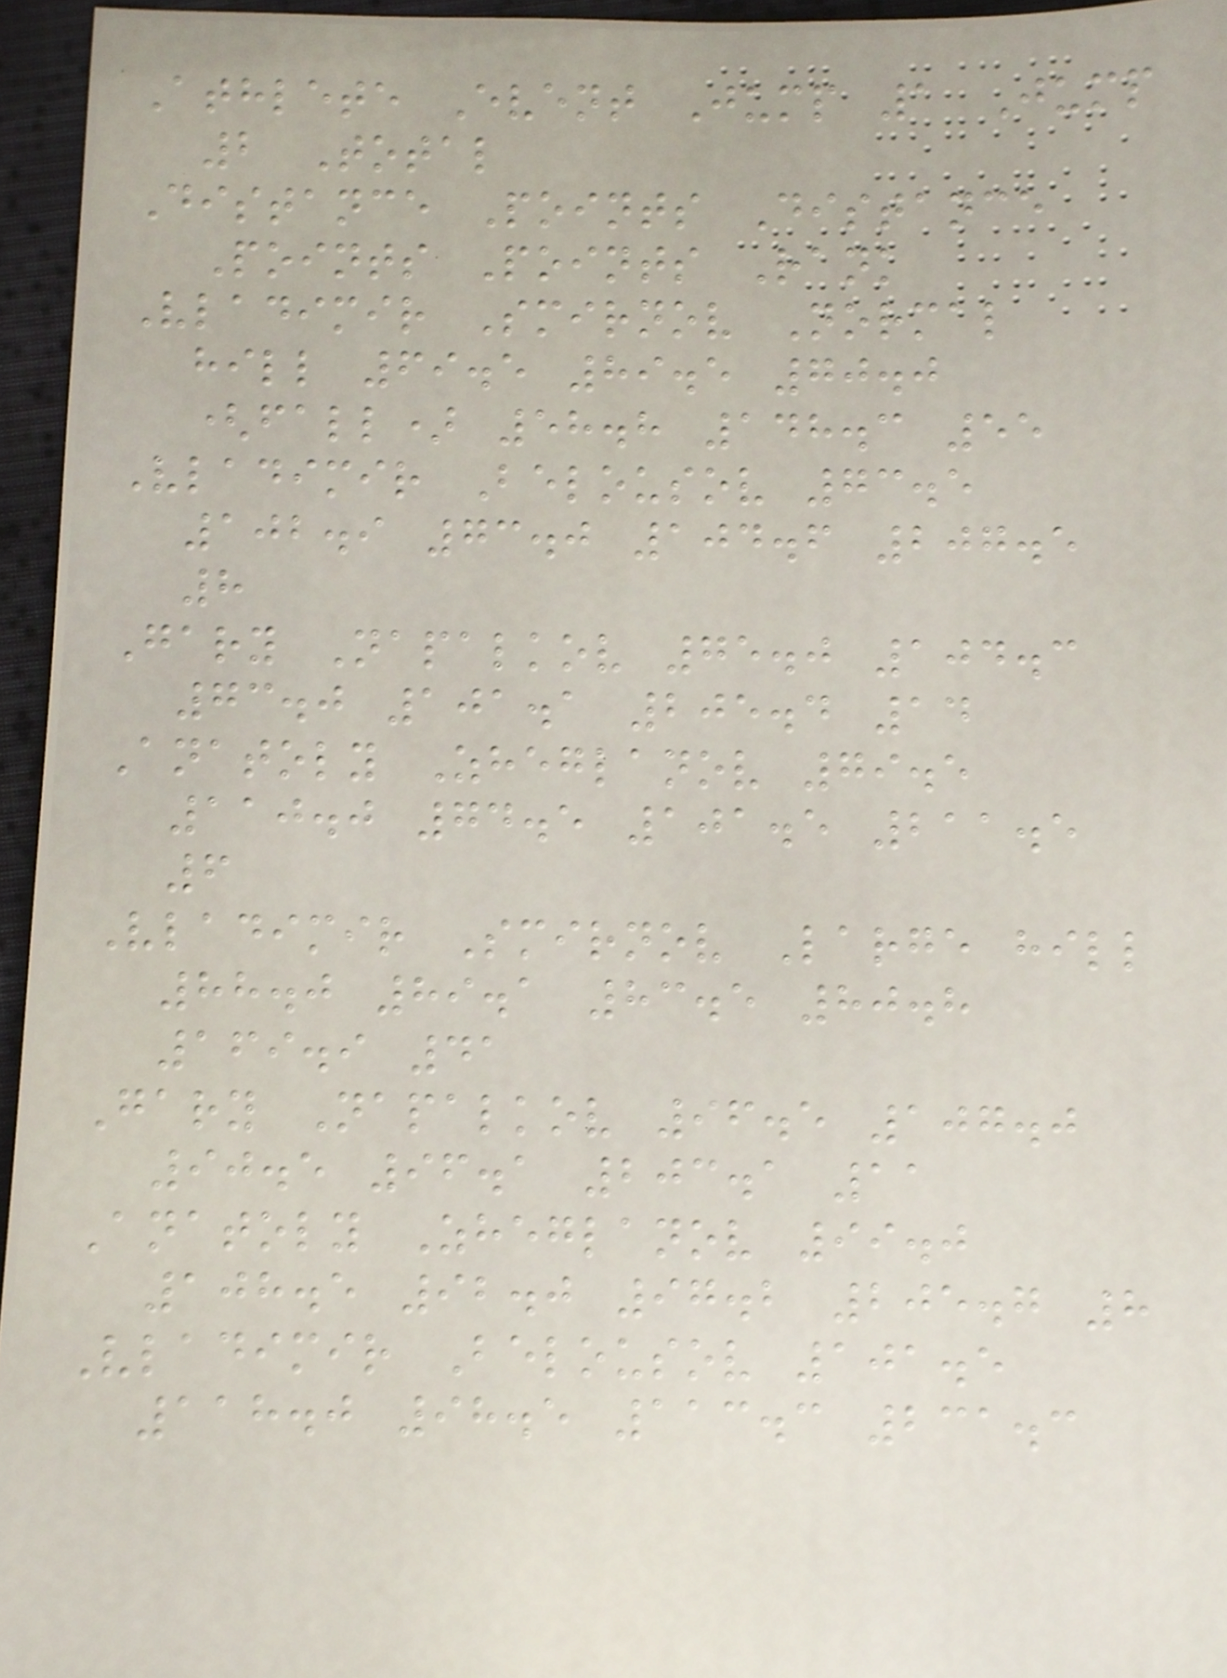Athlete Event Jump 1 Jump
2 Total
Distance Points Distance
Points Points Rank
Vladimir Smirnov Normal
hill 69.5 89.5 70.0
(fall) 58.8 148.3 55
Vladimir Belousov 73.5
102.9 73.0 104.6 207.5
8
Gary Napalkov 75.0 104.3
73.0 101.1 205.4 14
Anatoly Zheglanov 79.5
110.0 74.5 101.5 211.5
6
Vladimir Smirnov Large hill
88.0 89.1 83.5 80.8
169.9 41
Gary Napalkov 96.5 107.0
90.5 96.1 203.1 11
Anatoly Zheglanov 99.0
108.5 92.0 97.2 205.7 8
Vladimir Belousov 101.5
118.0 98.5 113.3 231.3
